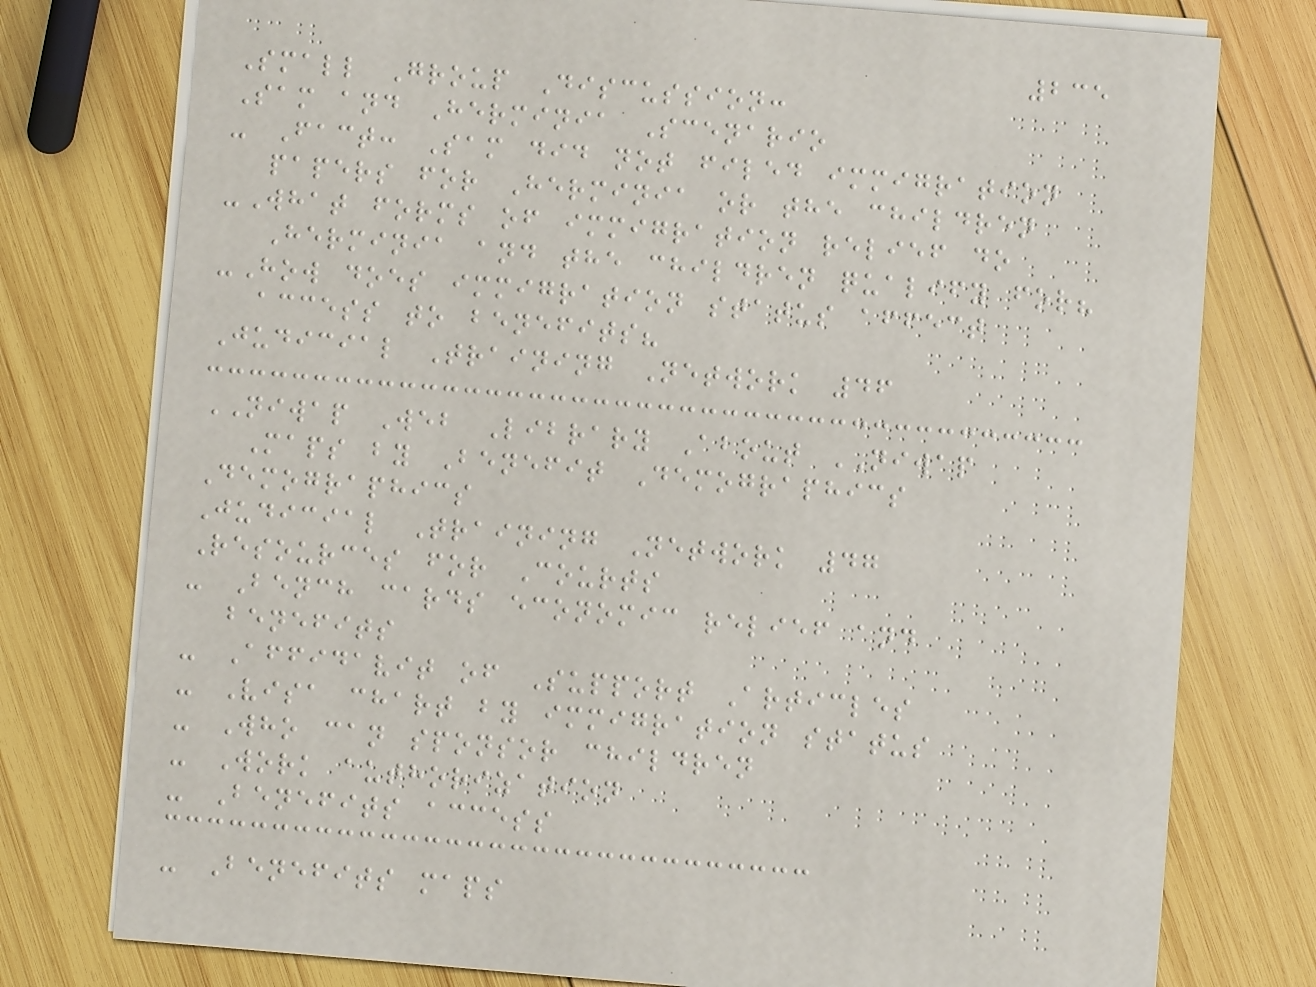235
Small Group Discussion:
Sam and Herminia Scenario
- Fact: Sam did not filed immigration
papers for Herminia or the children
-What forms of immigration relief do
Herminia and the children qualify for?
-How does immigration status affect
access to benefits?
Judicial Training Network 46
NIWAP Web Library About NIWAP
Maps by Benefit Demographics
Demographics
Judicial Training Network 47
Resources for Courts
- Bench cards economic relief and
benefits
- Affidavit of Support Articles
- Visa chart by immigration status
- Who can sponsor children
- Work authorization
- Benefits access
- Benefits maps
